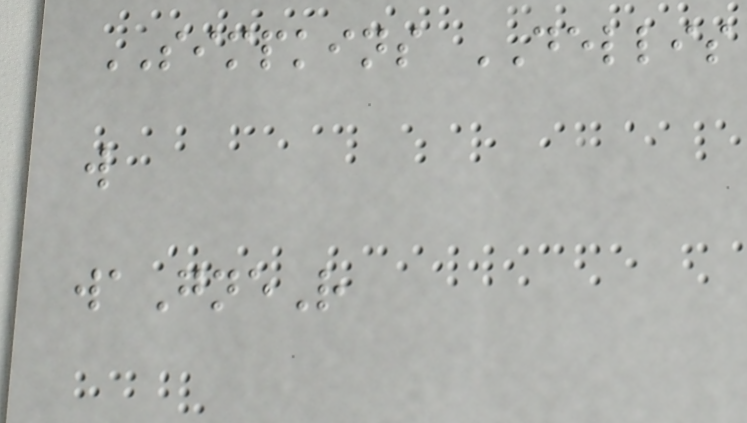SIMPKINS DELLIS
w
waGneR
